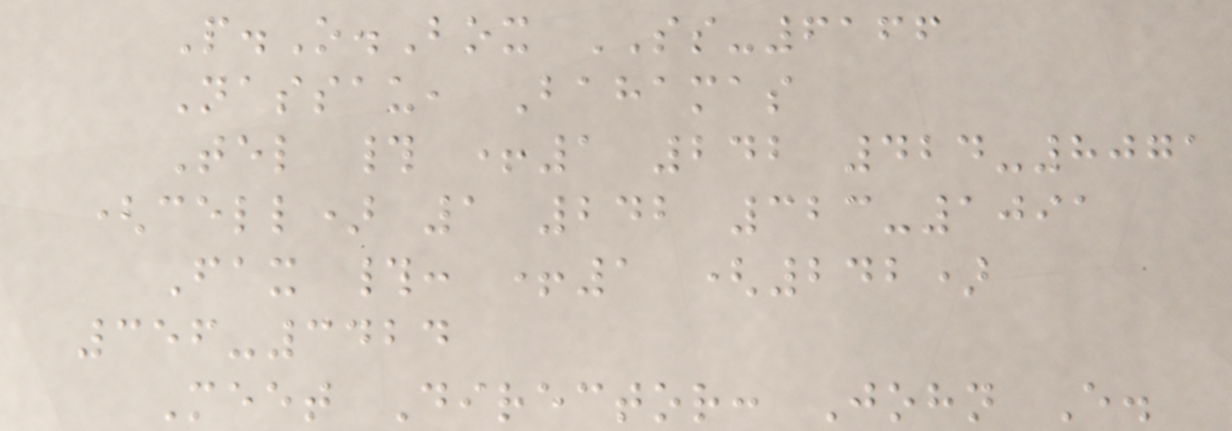P.O.Box SS-6166
Nassau, Bahamas
Tel # +1 242 424-8071
(cell) 1 242 323-1091
Fax #: +1 (242)
356-3424
Meet Director: John E.
